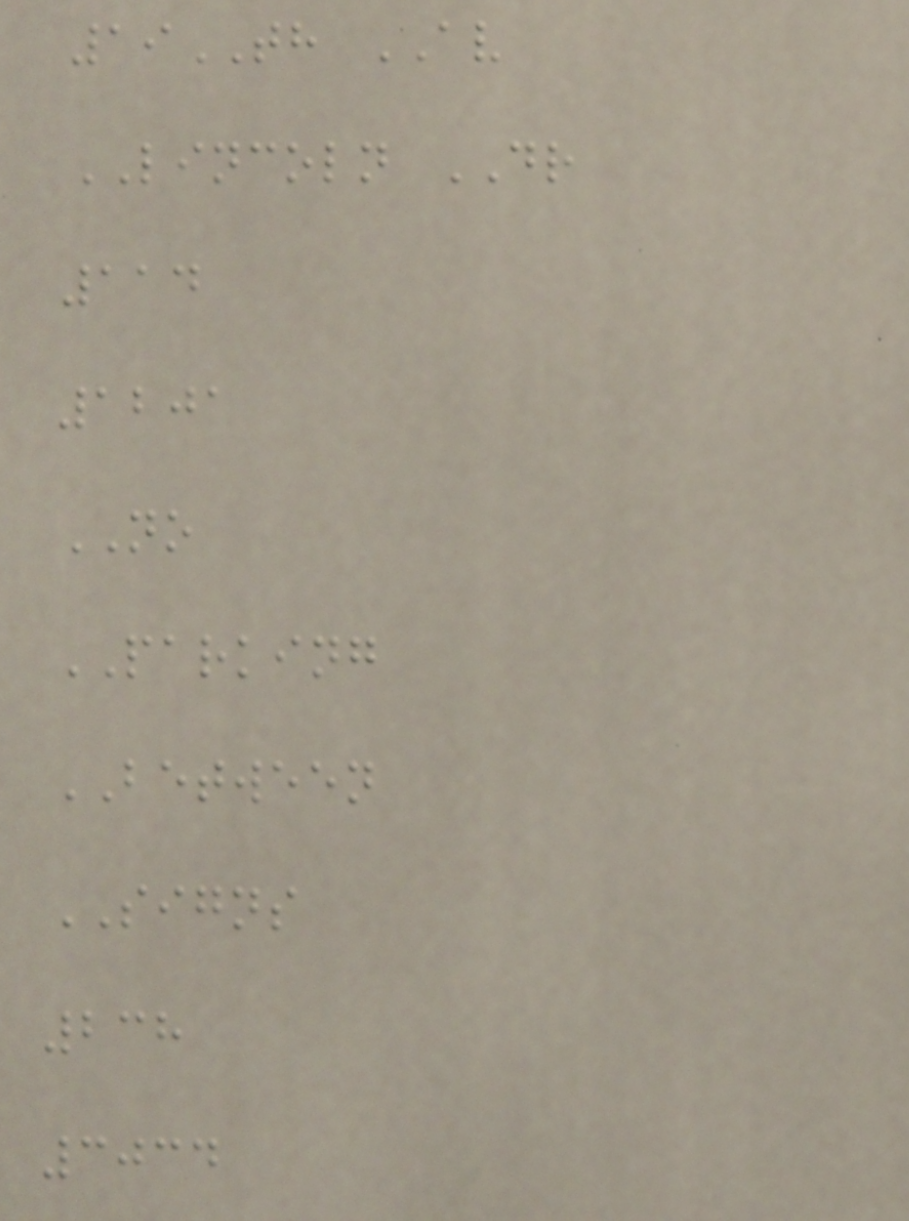19TH AV
LINCOLN DR
114
1201
NO
PARKING
BETWEEN
SIGNS
238
3034
